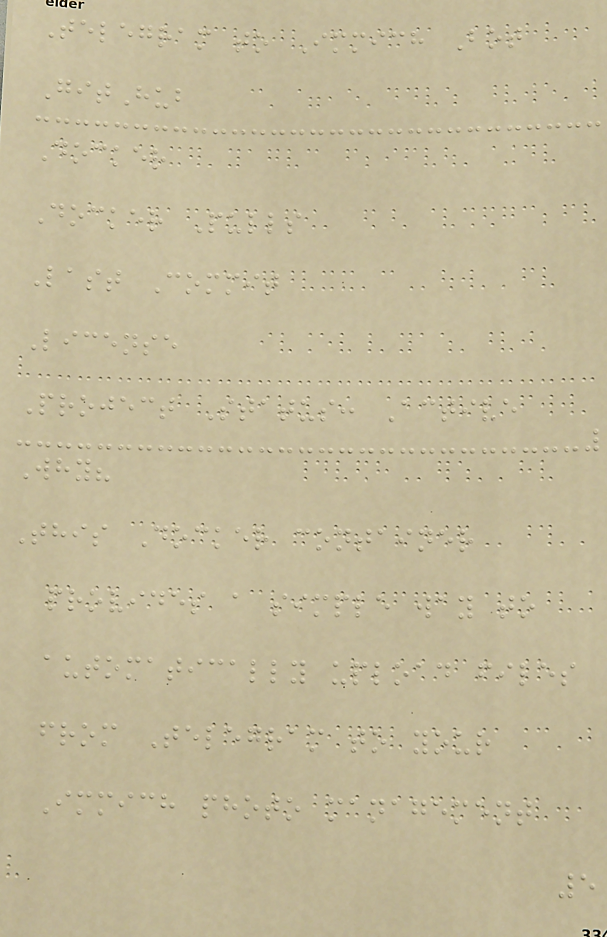Telegram to Immich Bot
GitHub
Docker
Docker Pulls
Last Commit
License
Project Status: Active
Why?
This Docker container
provides a simple way to
automatically upload files
from Telegram to your
Immich photo management
5
